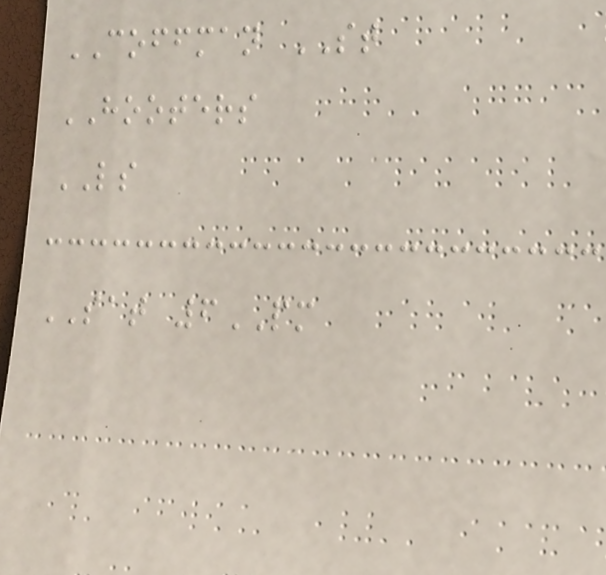COFFMAN ST
HOOTERS
LS
SAT 6PM
